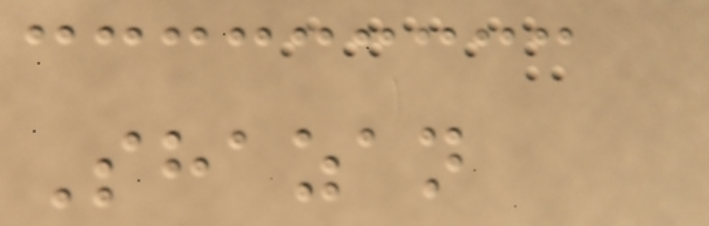Shazan
